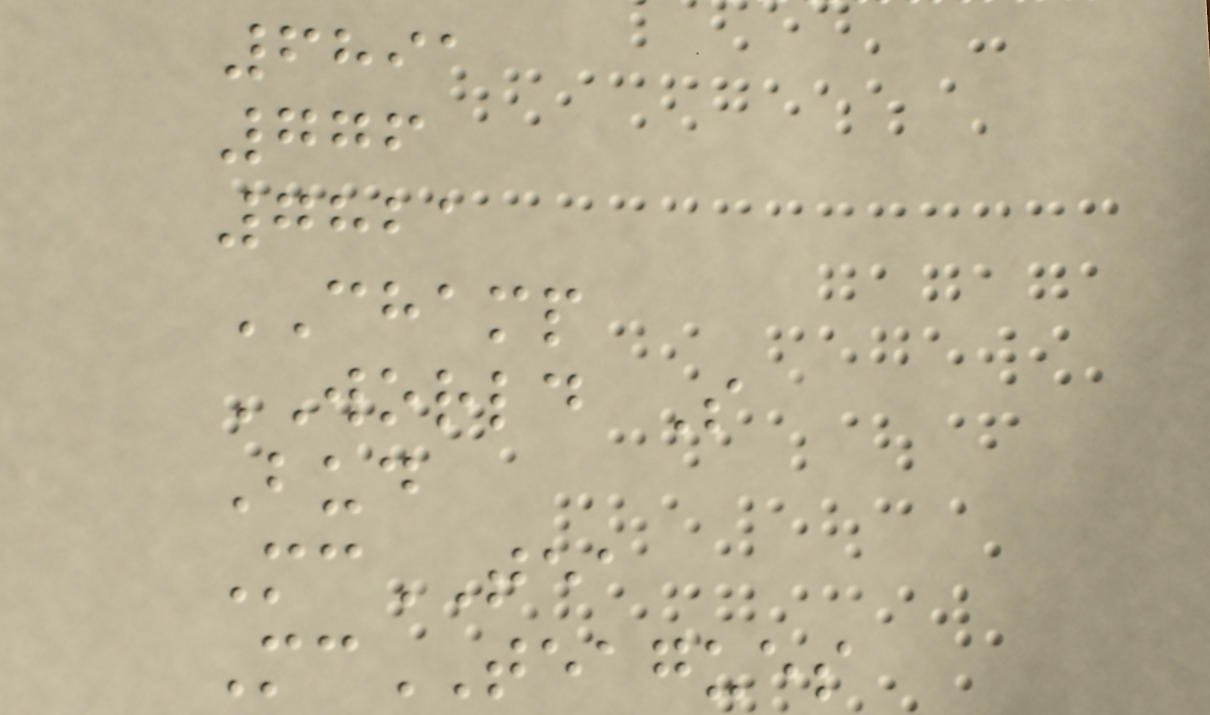6891
776
7821
CHAMP
WORLD S
Bud
McTEA
McTEAGUES
